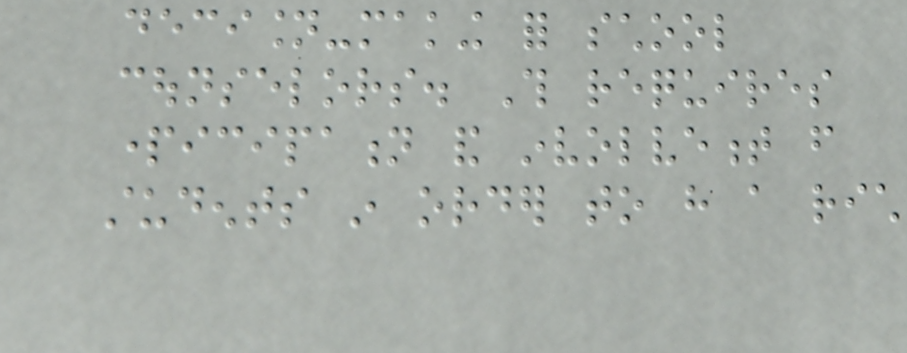decision-making for school
counselors. This requires
participation and involvement from
students in order to have a rich
